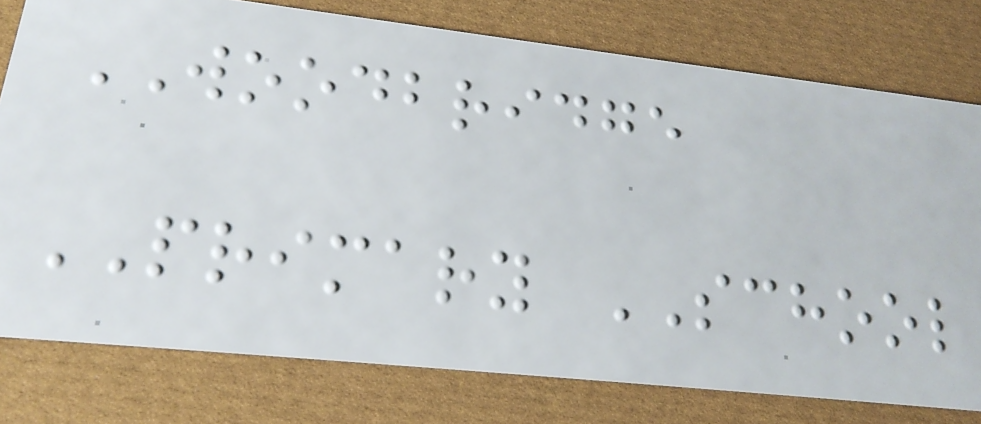WOODBRIDGE
PRIMARY SCHOOL
